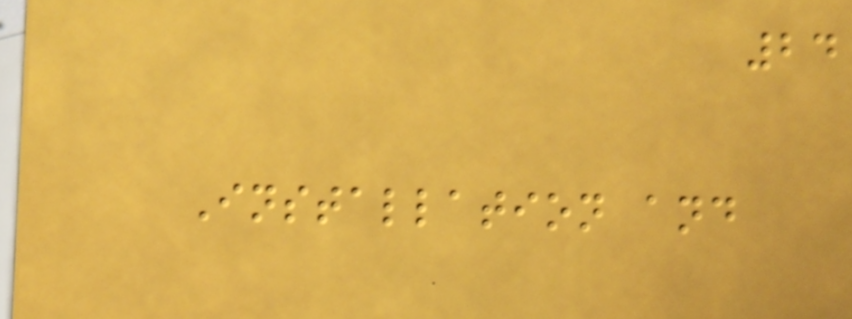24
Installation and
